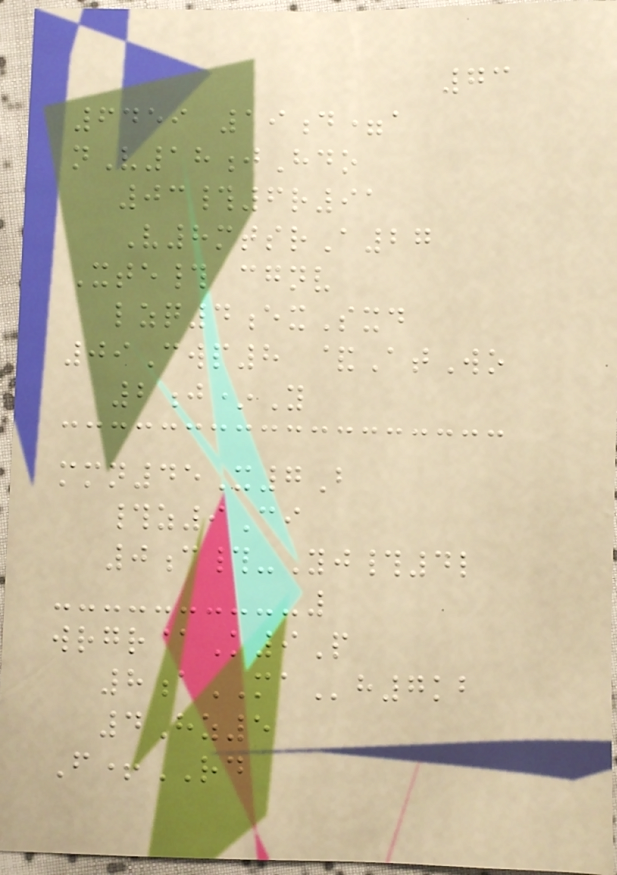73
6459 19d=a
nV18jHdo
03#6r91
V8mtsrA27
Xte# cgnv
lzq4exSxd
09Cwp8 &AtWo
2j*Y
mmn45X7B
#z9Ci
0c#-Yj#4l
wrgr@K9P
8aMAh7kb
4Hz5
F+RD
